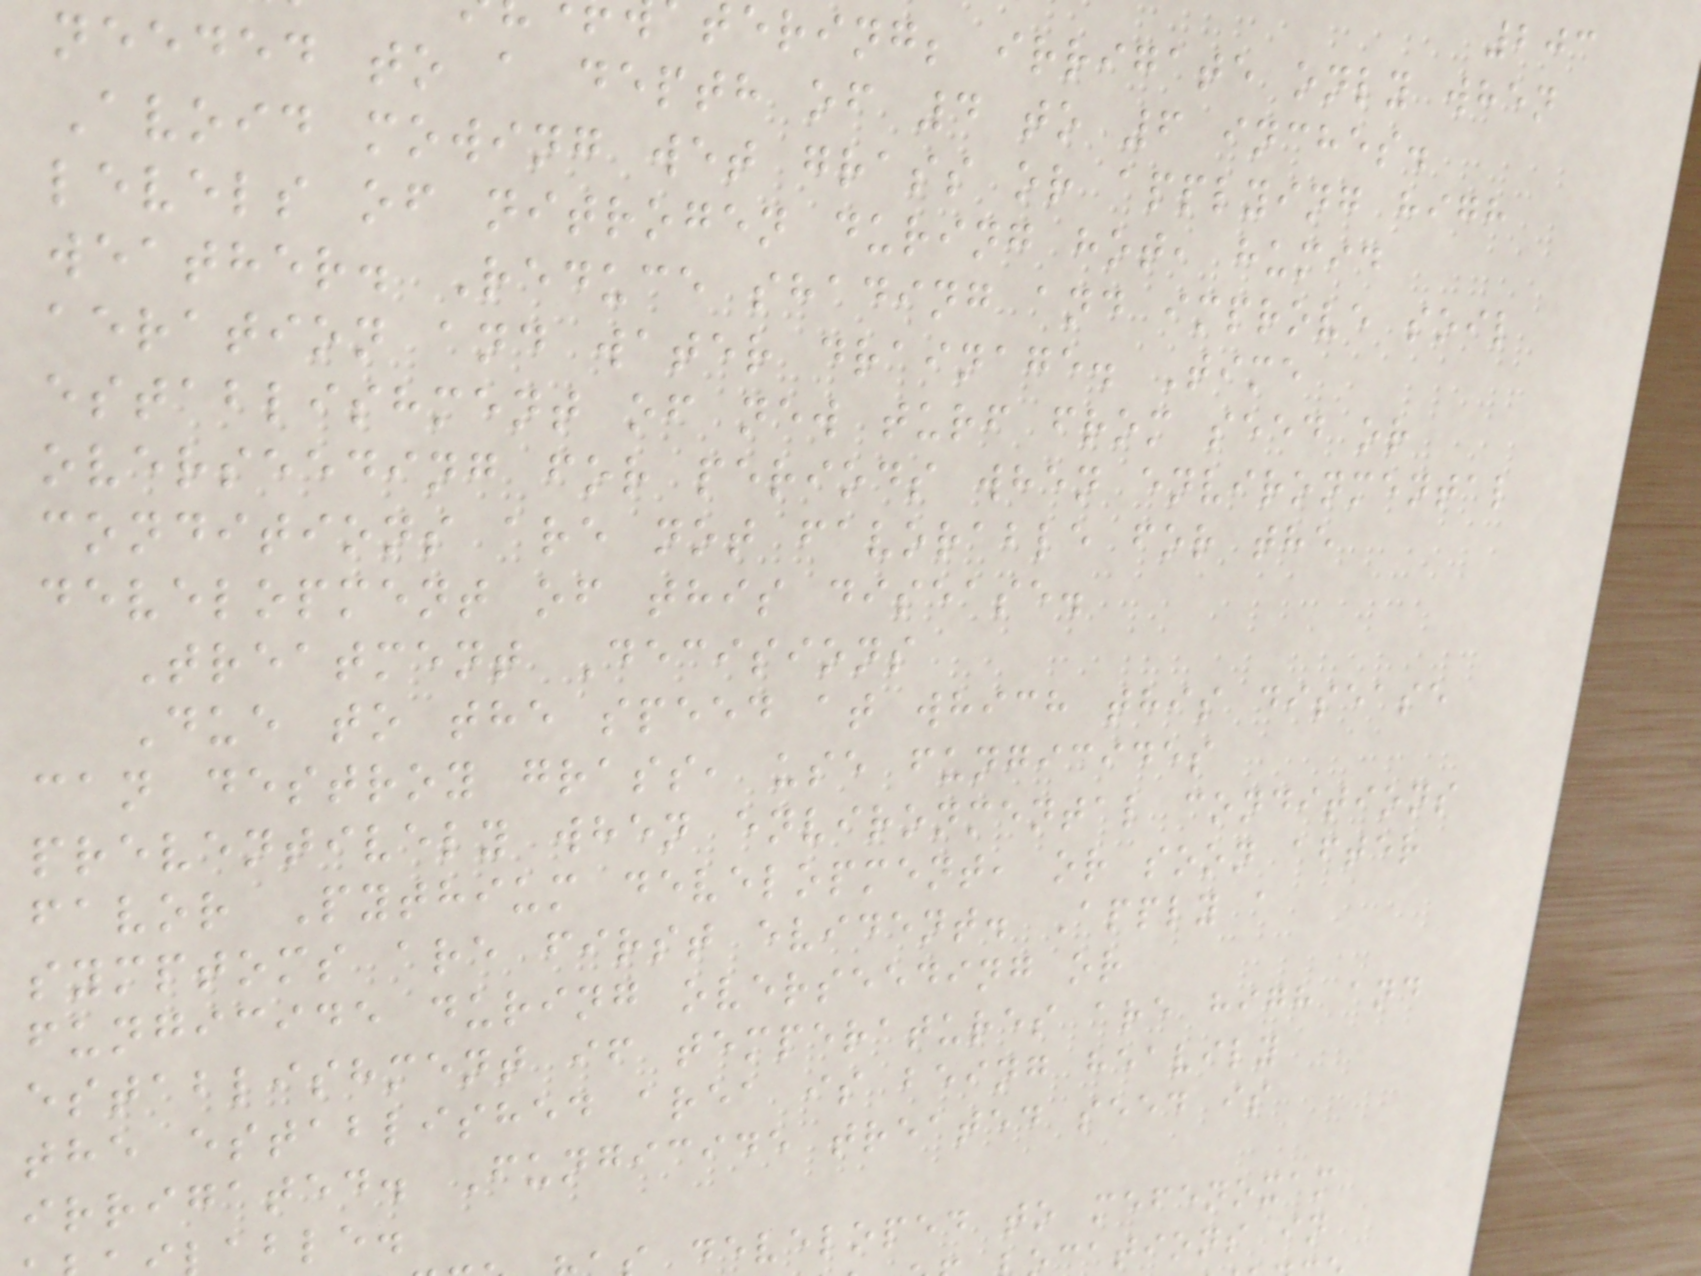203
tering; irrigate only when
needed to a depth of 4 to 6 inches.
Avoid mowing wet grass or applying high
levels of nitrogen during hot, humid
weather. Reduce shading and improve soil
aeration and water drainage. Time
establishment of new turf from seed or
overseeding for periods when environmental
conditions are not favorable for the
development of this disease.
Treatment Decisions
Due to the speed at which this disease
can destroy grass, use fungicides
preventively when environmental conditions
favor Pythium development, or soon after
symptoms are first evident. Apply a
fungicide during overseeding or
establishment if temperatures are high and
the established area is being heavily
irrigated. Fungicide treated seed is
able.
developed to mefenoxam
